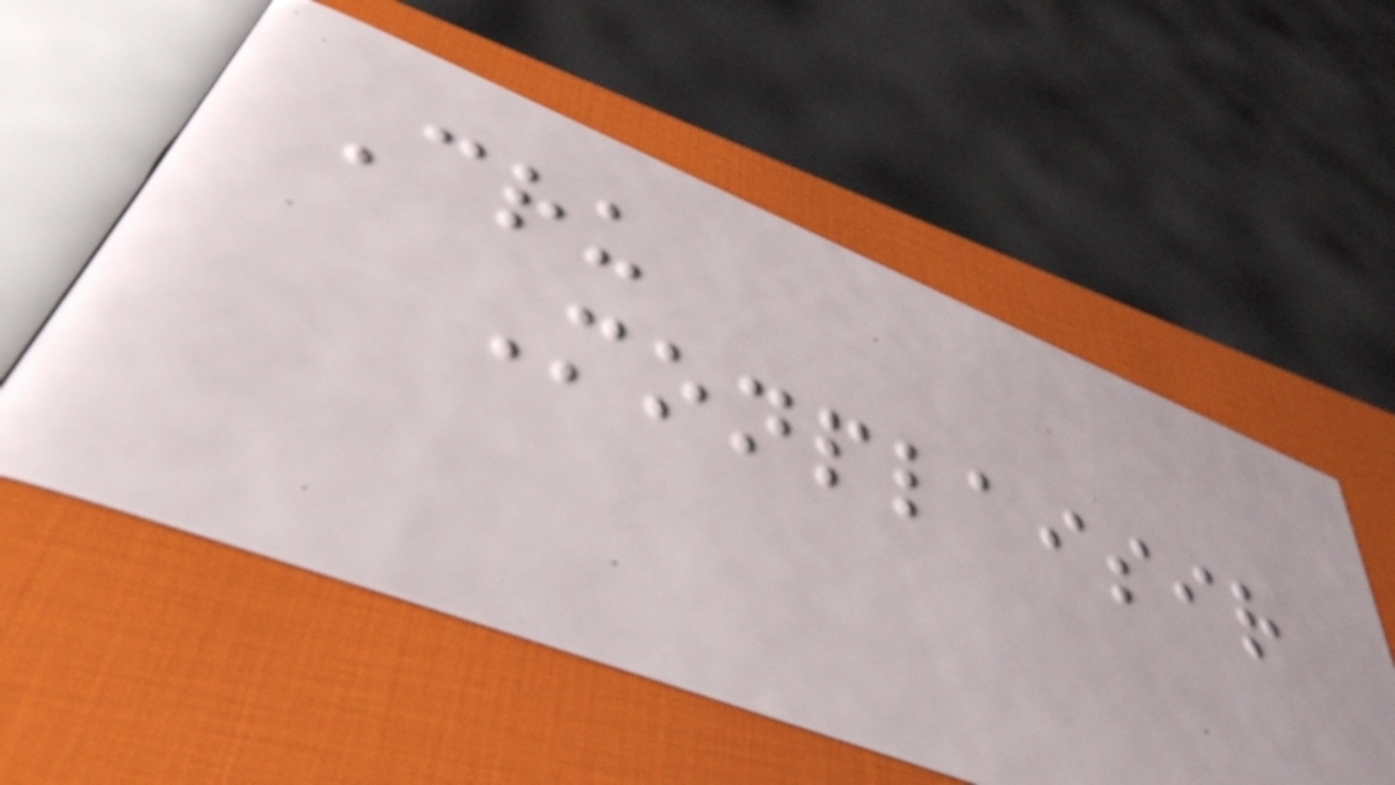Cru
Monplaisir
